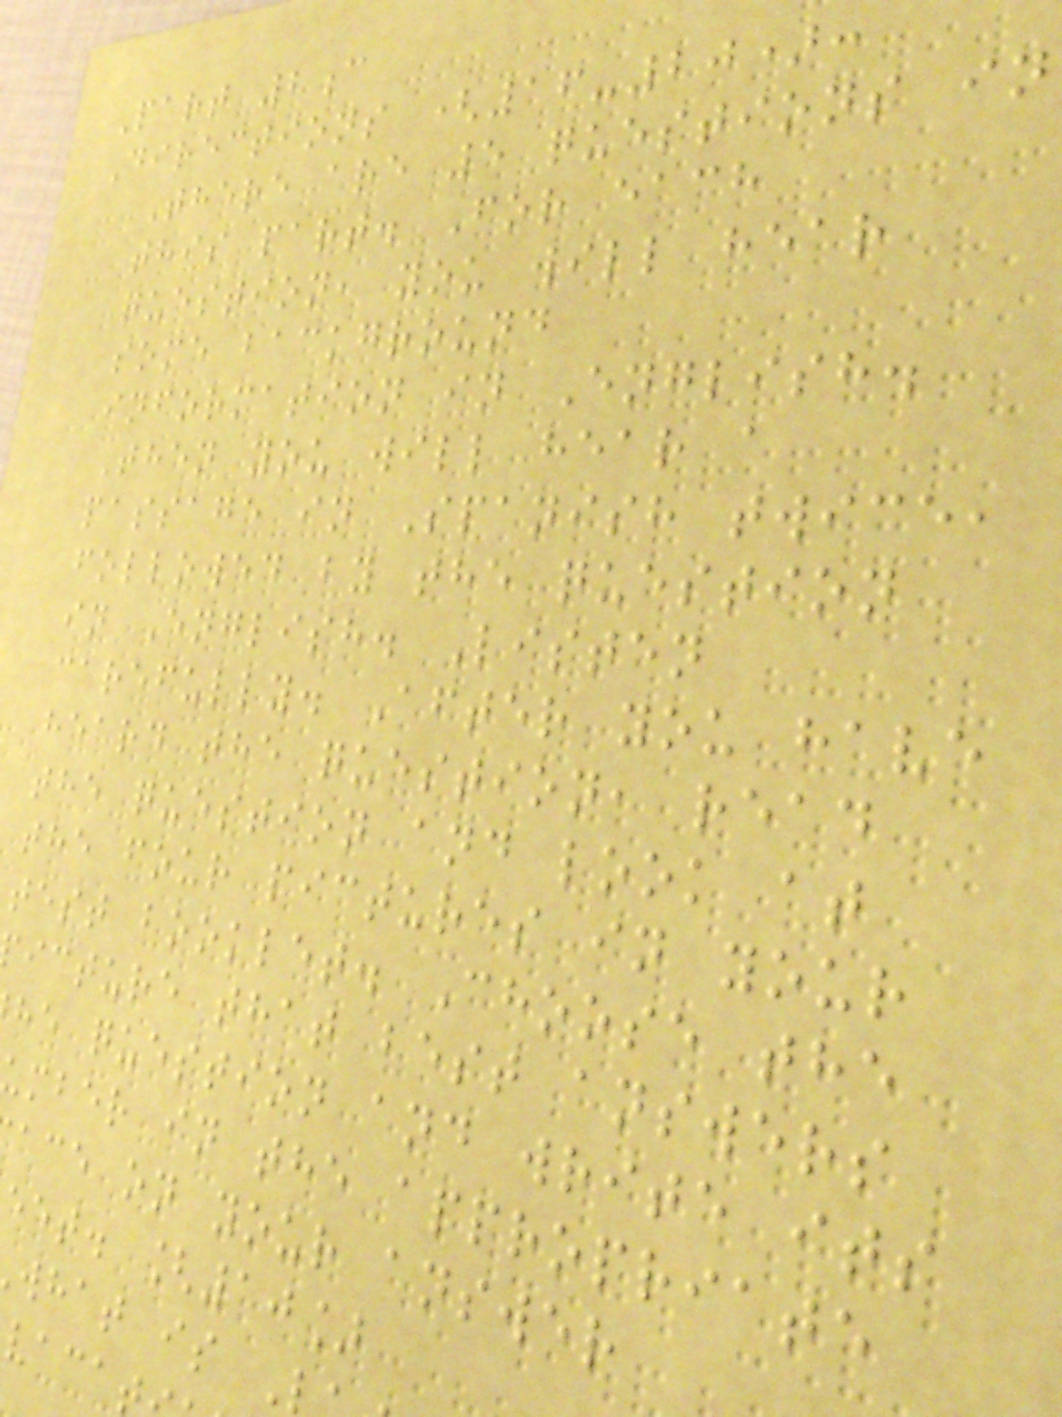Part 2c
Directions (16-20):
There are 5 questions in
this part. For each
question, you will hear
some background
information in English.
Then you will hear a
passage in Spanish twice,
followed by the question
in English. Listen
carefully. After you have
heard the question, read
the question and look at
the four pictures in your
test booklet. Choose the
icture that best answers
he question and write its
umber in the appropriate
ace on your answer
eet. [10]
what is
vaca
